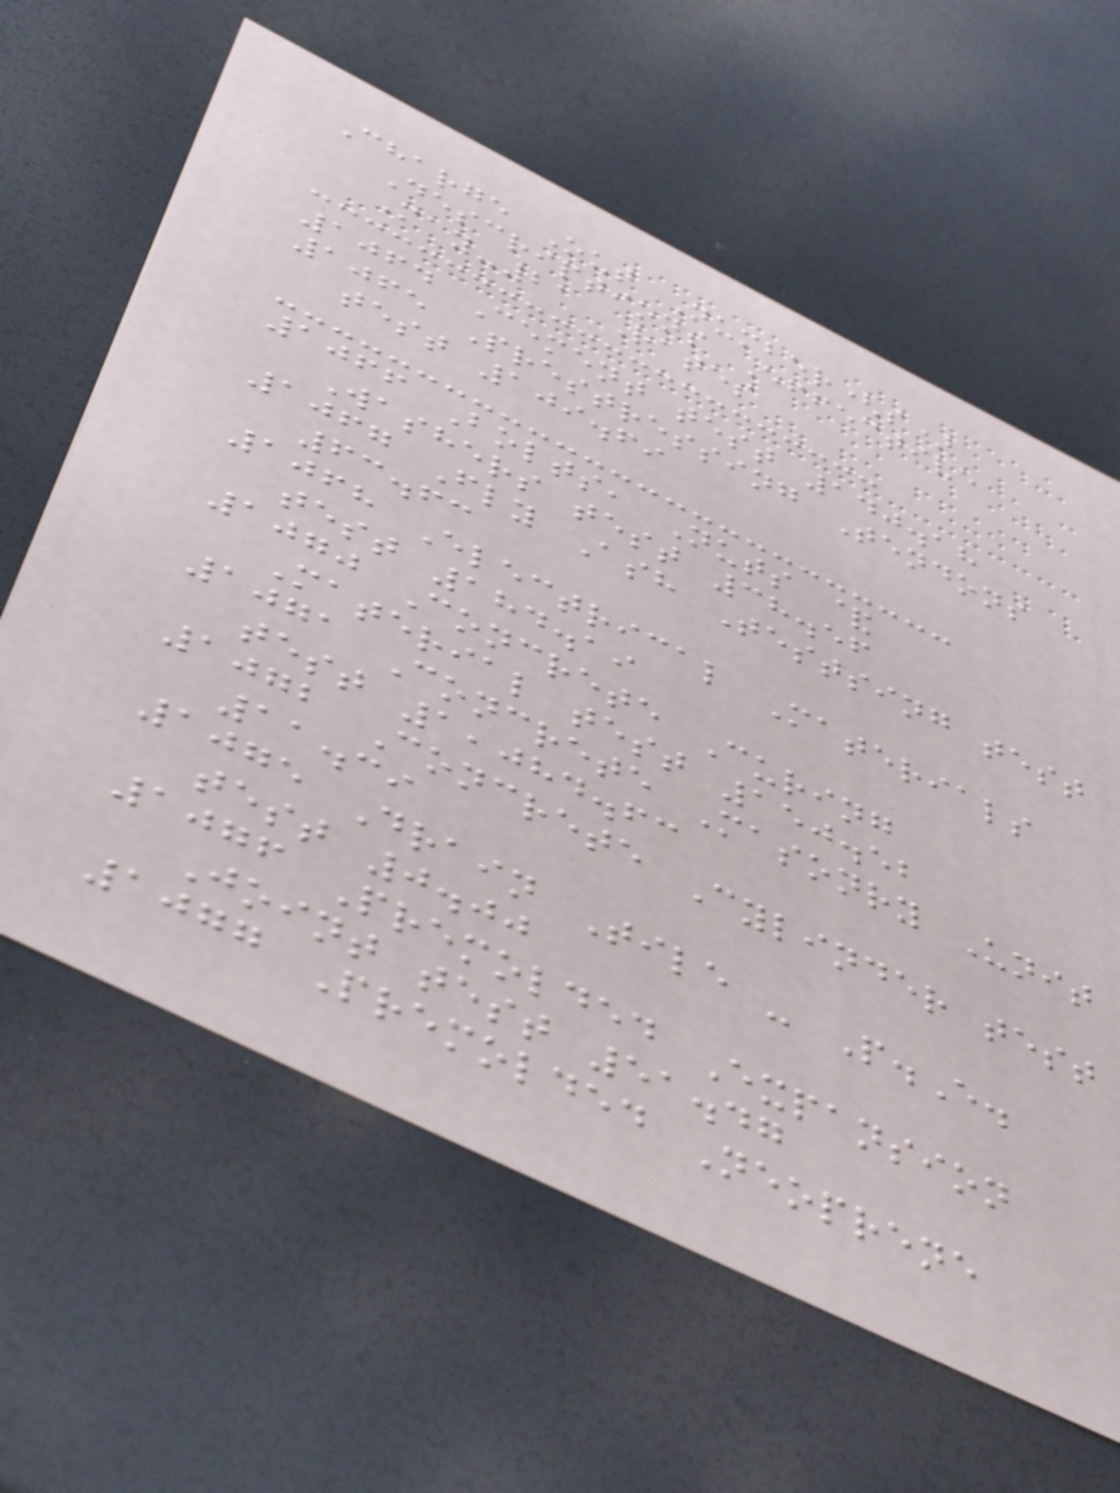Charge Out Number(s)
Descriptions Effective
May-21 Rates
1064 Cement test 140.18
1065 Prestressing Tendons
test 109.69
1066 Bolts, Nuts &
Washers test 38.56
1067 Fly Ash Testsing test
63.63
1068 Electrical Materials
test 184.19
1070 Concrete Curing
Material test 150.52
1071 Concrete Masonry Unit
test 1,084.63
1072 Concrete Cylinder test
11.39
1075 Drain Tile - P.E.
test 0.00
1076 Premolded Expansion
Joint test 51.47
1077 Premolded Neoprene
